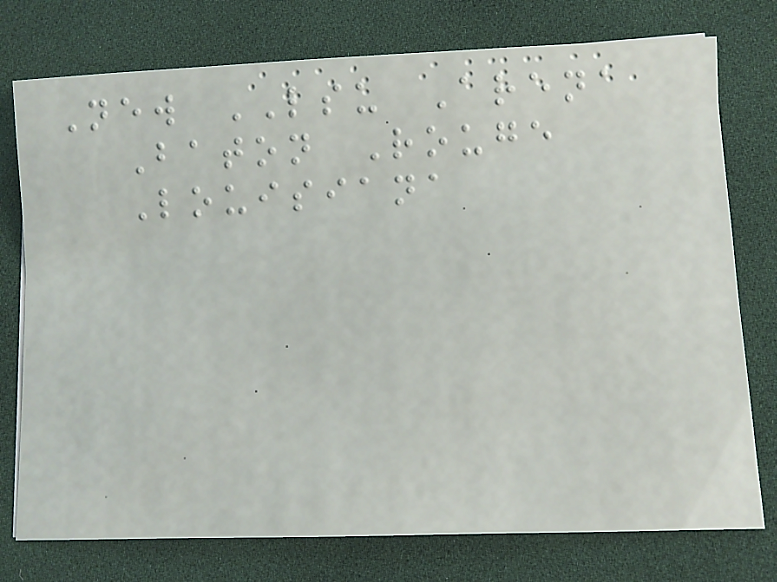New LSU Arena
Baton Rouge
Louisiana
